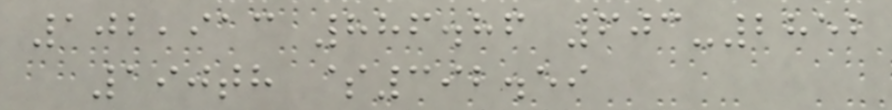102,913 886.86 603-2852
190th $392.59
